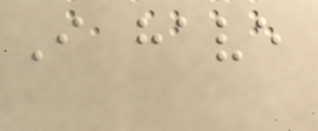I have
